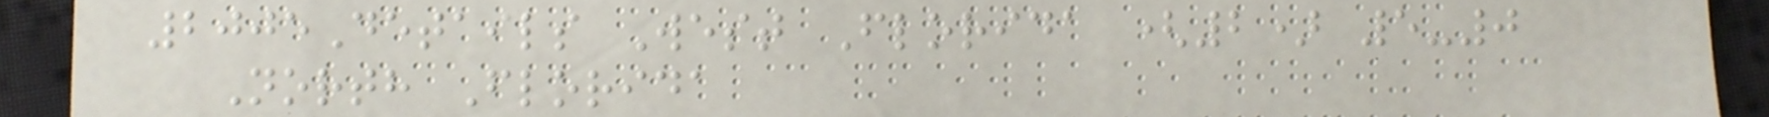2005Details West Florida (2) 5-0
North Florida
